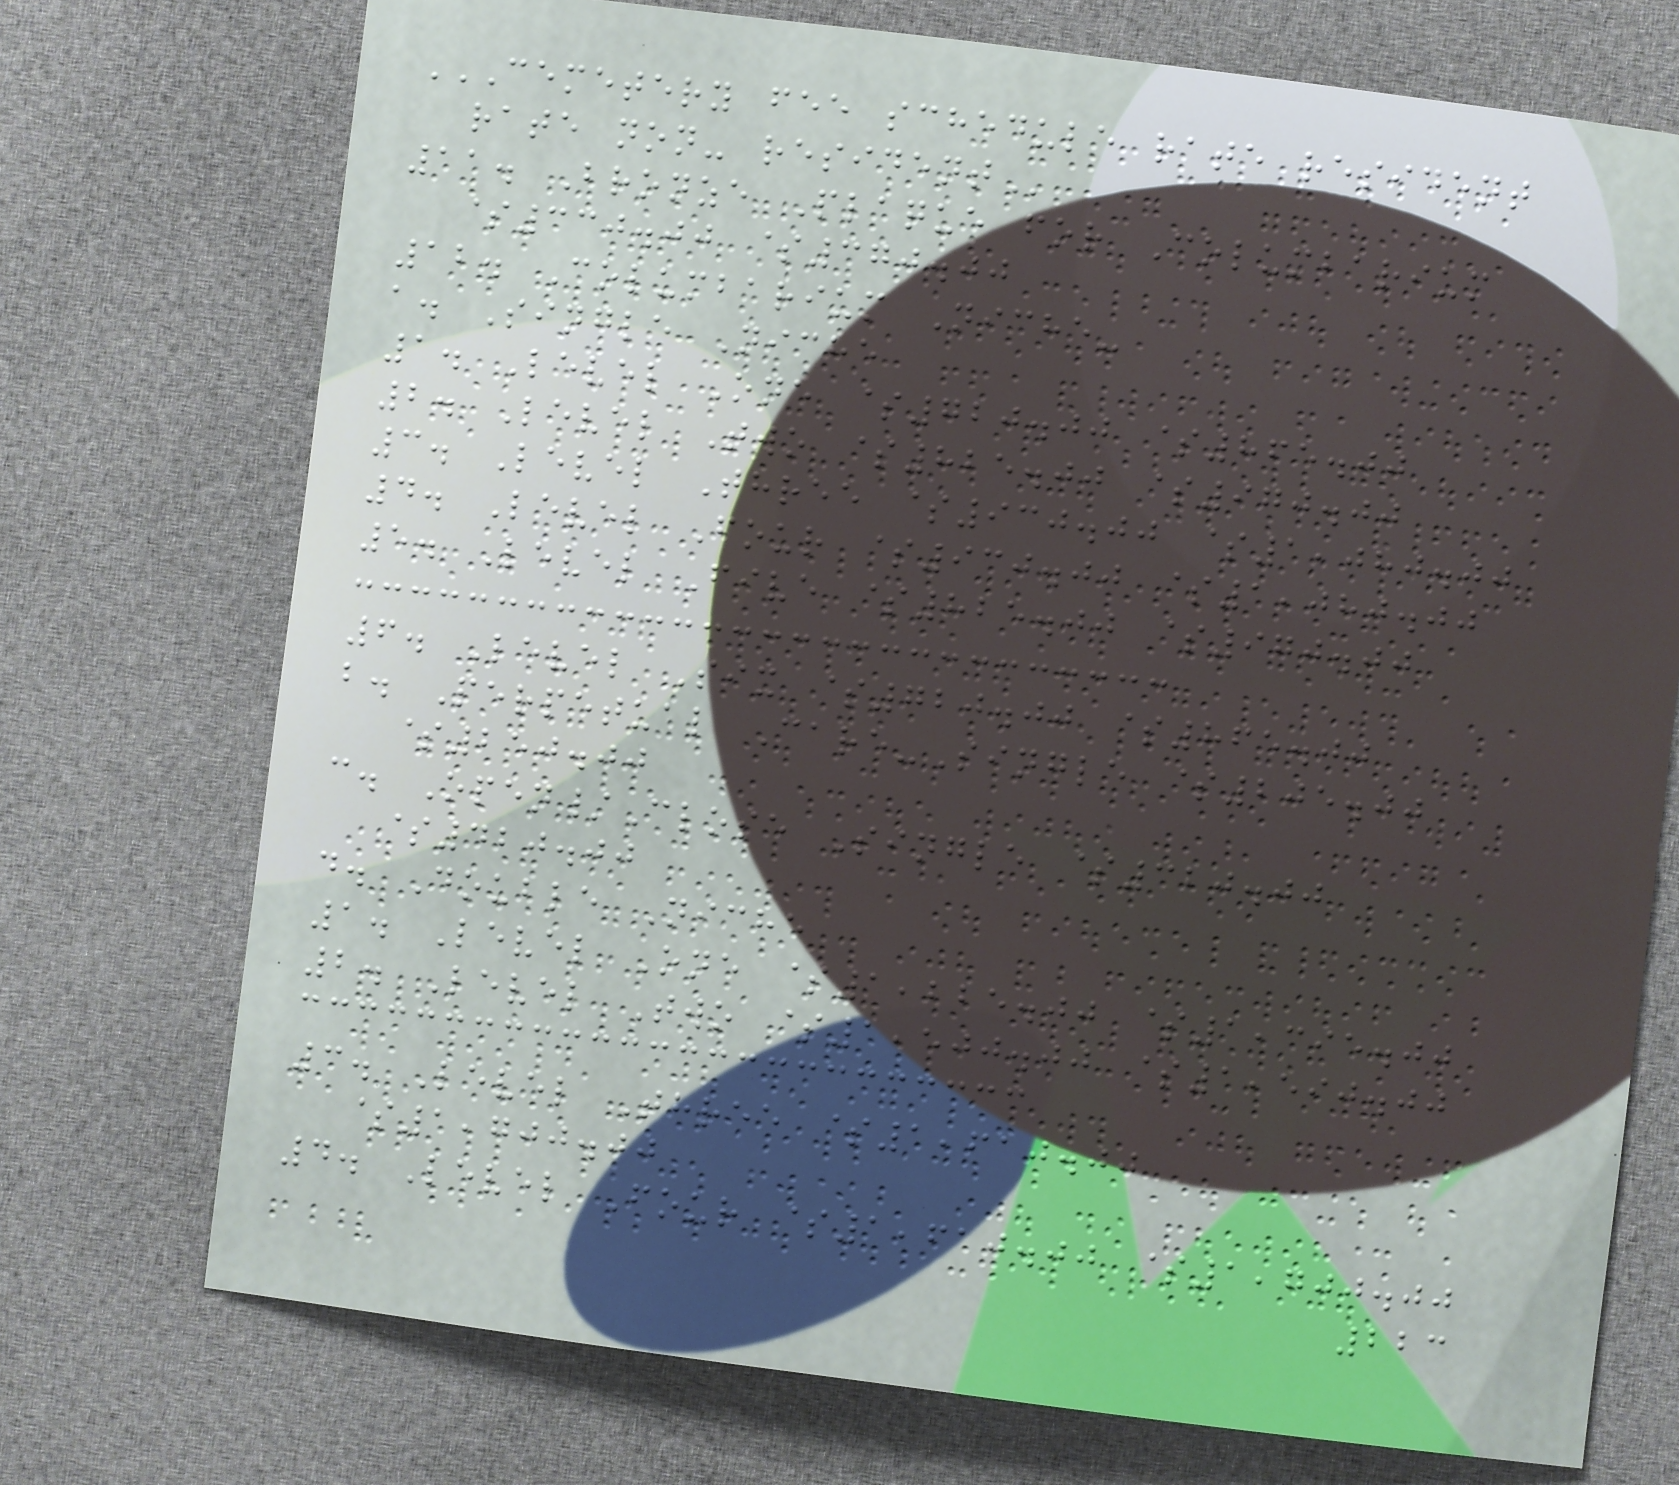CEMETERY FEE SCHEDULE RATE RESIDENT
RATE NON- RESIDENT
11. Bronze Plaque for Columbarium
$330.00 $370.00
12. Columbarium Niche-
a. Single Niche
1. Level One $720.00 $865.00
2. Level Two $825.00 $970.00
3. Level Three $930.00 $1,080.00
4. Level Four $930.00 $1,080.00
5. Level Five $825.00 $970.00
6. Level Six $720.00 $865.00
b. Perpetual Care-Single $205.00
$250.00
c. Open/Close Single $320.00
$420.00
d. Double Niche
1. Level One $1,225.00 $1,395.00
2. Level Two $1,500.00 $1,590.00
3. Level Three $1,610.00
$1,700.00
4. Level Four $1,610.00 $1,700.00
223
